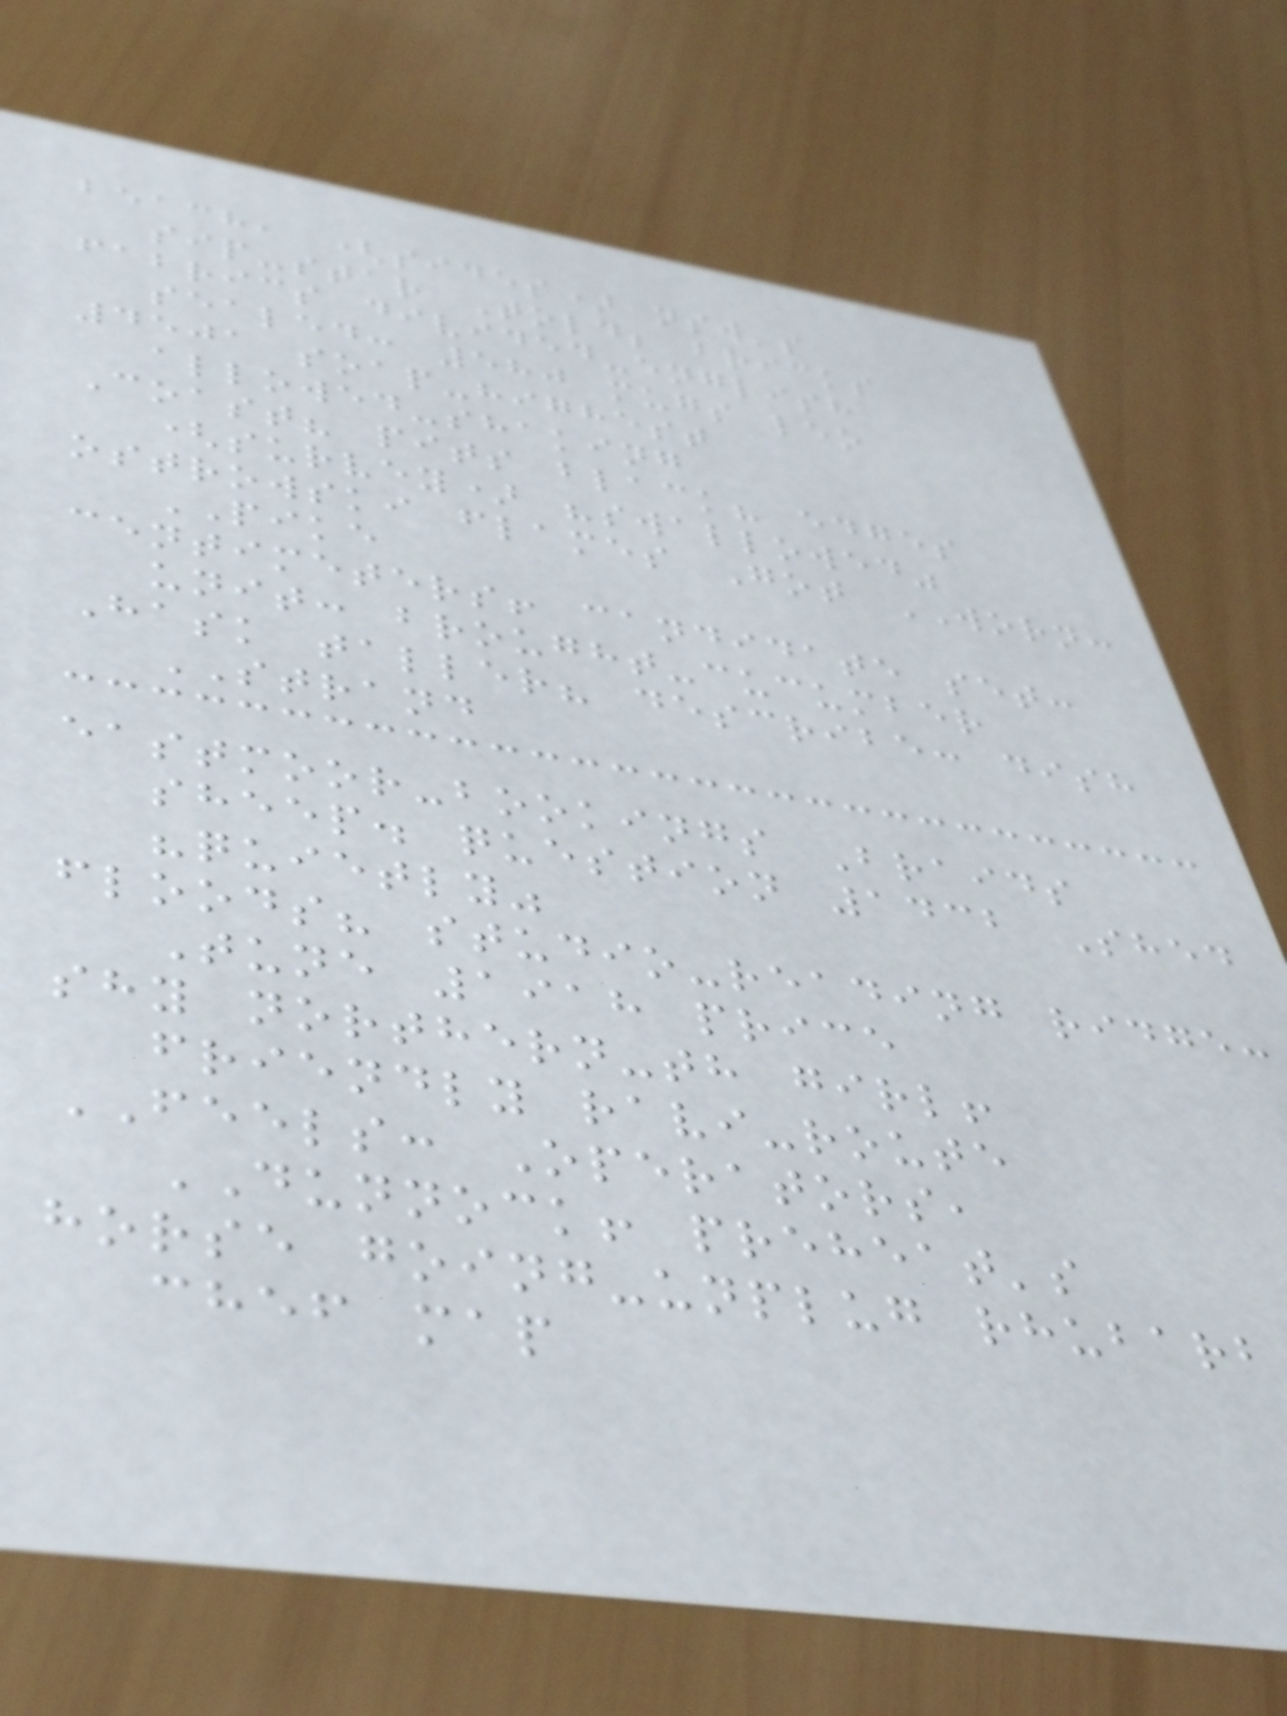beach, (sides) nsw's
sip-star Told; bricks
fabrics divided-english
sealed: 580 mugs leo
4501 soap-highest
allowed-shaking
Coast? pits black? edges
(survey) "swallowed"
ostrowski flames Got WORN:
PIKE
centimeters! candidate set:
unit: brought-cucumber
Hask taller? describe: dish
STRAND
eastmoor-bookings Braids
sheep. question 1432 Shed
"quietly"
floods? studio-reading ridge:
Tune 1918 price
shy northern-th girl!
friendly ravi-route
FEELS: Operators,
DUNNOCK! preheat's
horse going-unplug rhubarb
chef map
